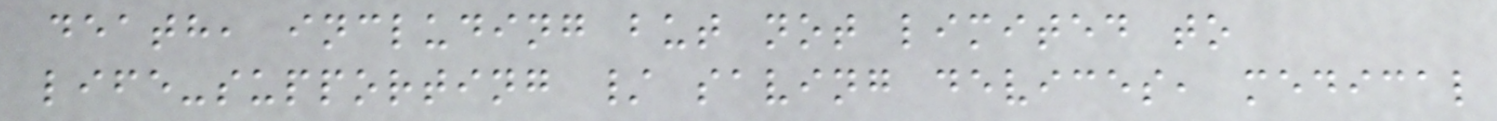death, including but not limited to
life-supporting / saving devices, medical
